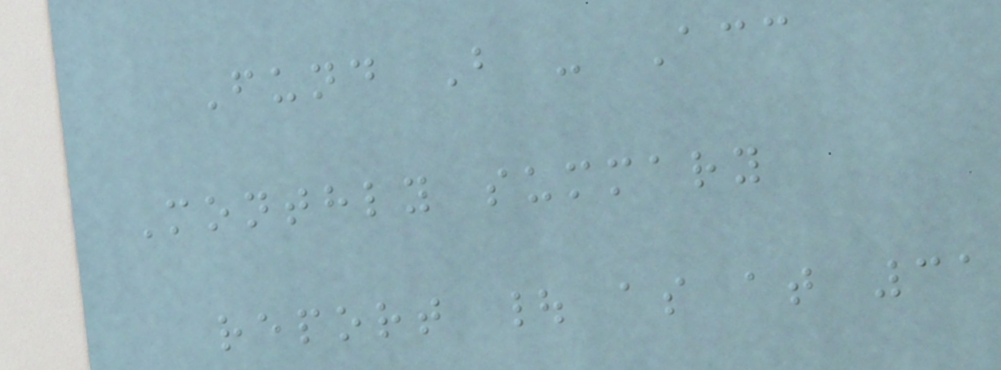Fund B - Acc
Monthly summary
report | as at 31
